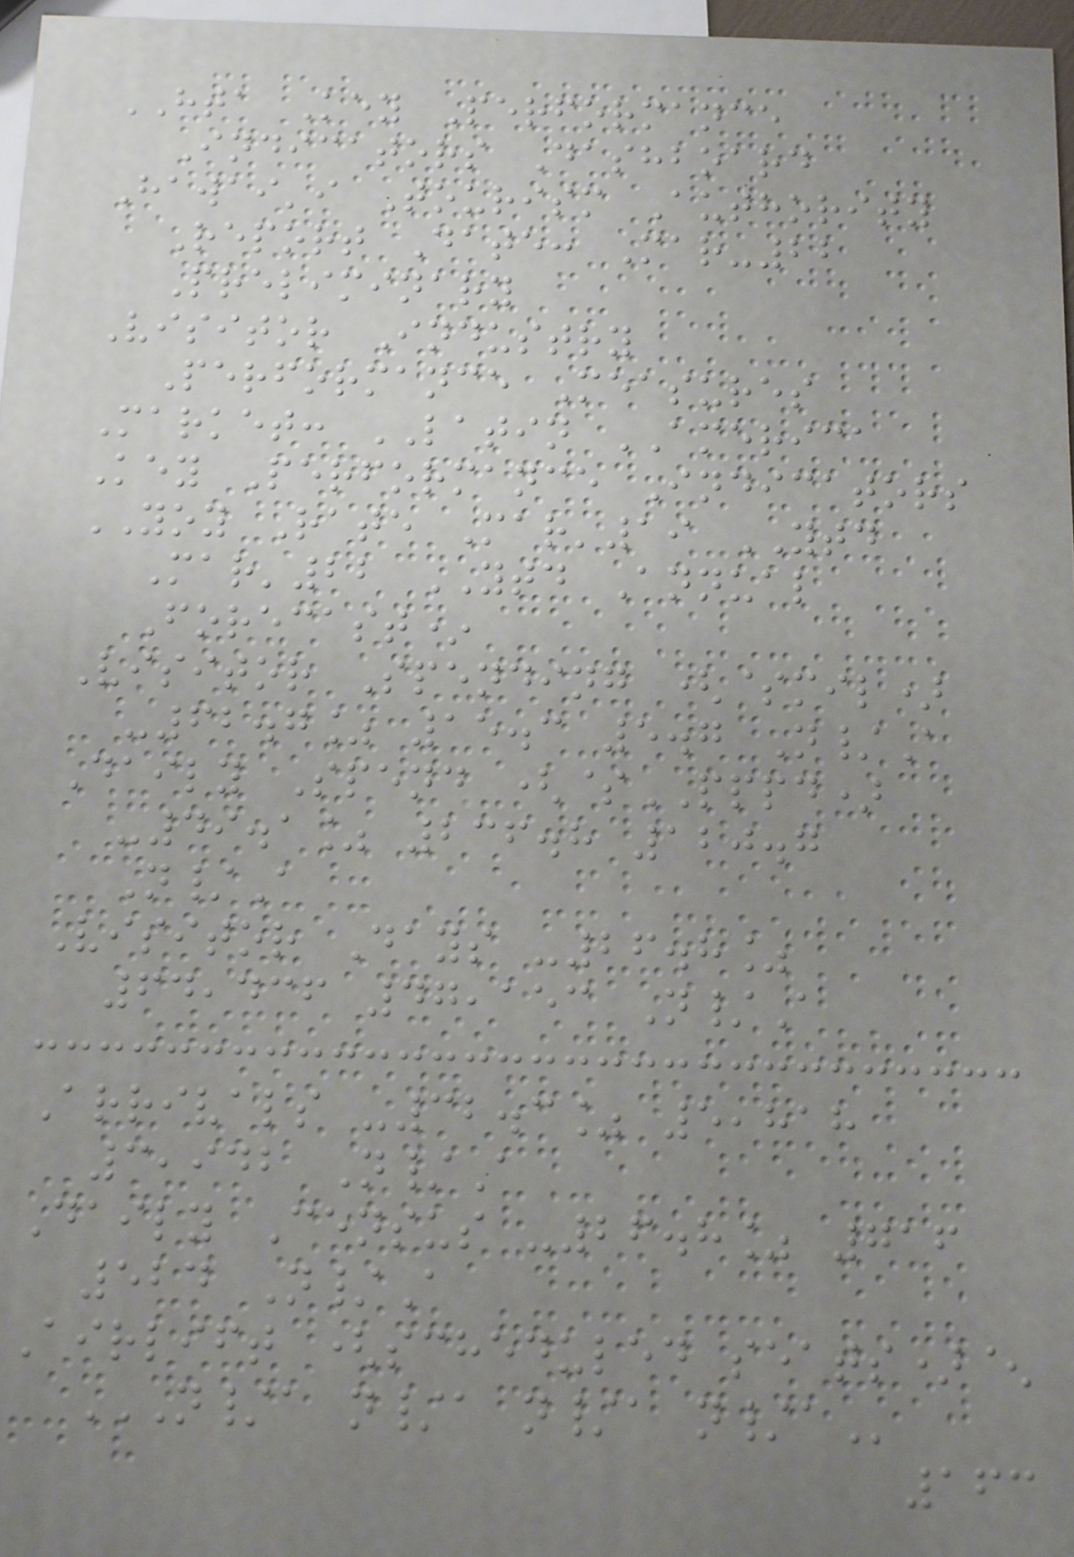HTA Key Performance
Indicators Dashboard
Hawai'i Tourism Authority
Report Date: Mar-22
Preliminary
Visitor Industry
Performance Measures
Market: LATIN AMERICA
Key Performance Indicators
YOY Rate Mar'19 YTD
Mar'22 YTD Annual
Forecast*
Visitor Spending ($mil)
-62.7% 15.3 5.7 N/A
Daily Spend ($PPPD)
-49.1% 236.8 120.7
N/A
Visitor Days -26.8%
64,436 47,153 N/A
Arrivals -32.3% 5,818
3,942 N/A
Daily Census -26.8% 716
524 N/A
Airlift (scheduled seats)^
N/A N/A N/A N/A
163
